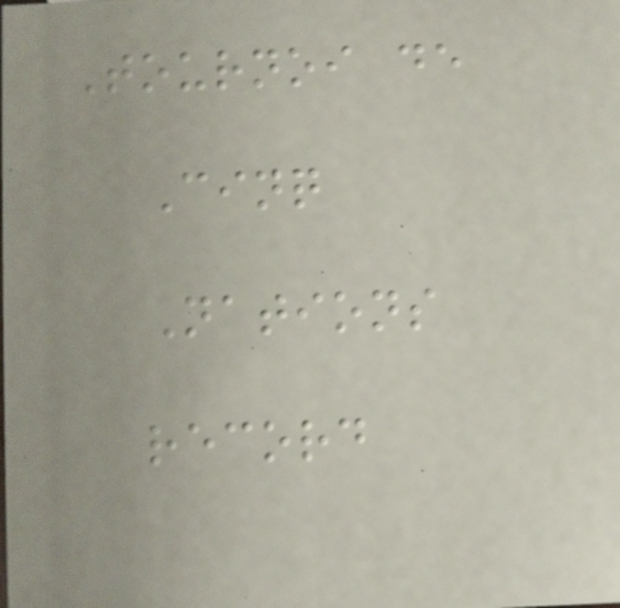Tournoi de
Cinq
Nations
record
